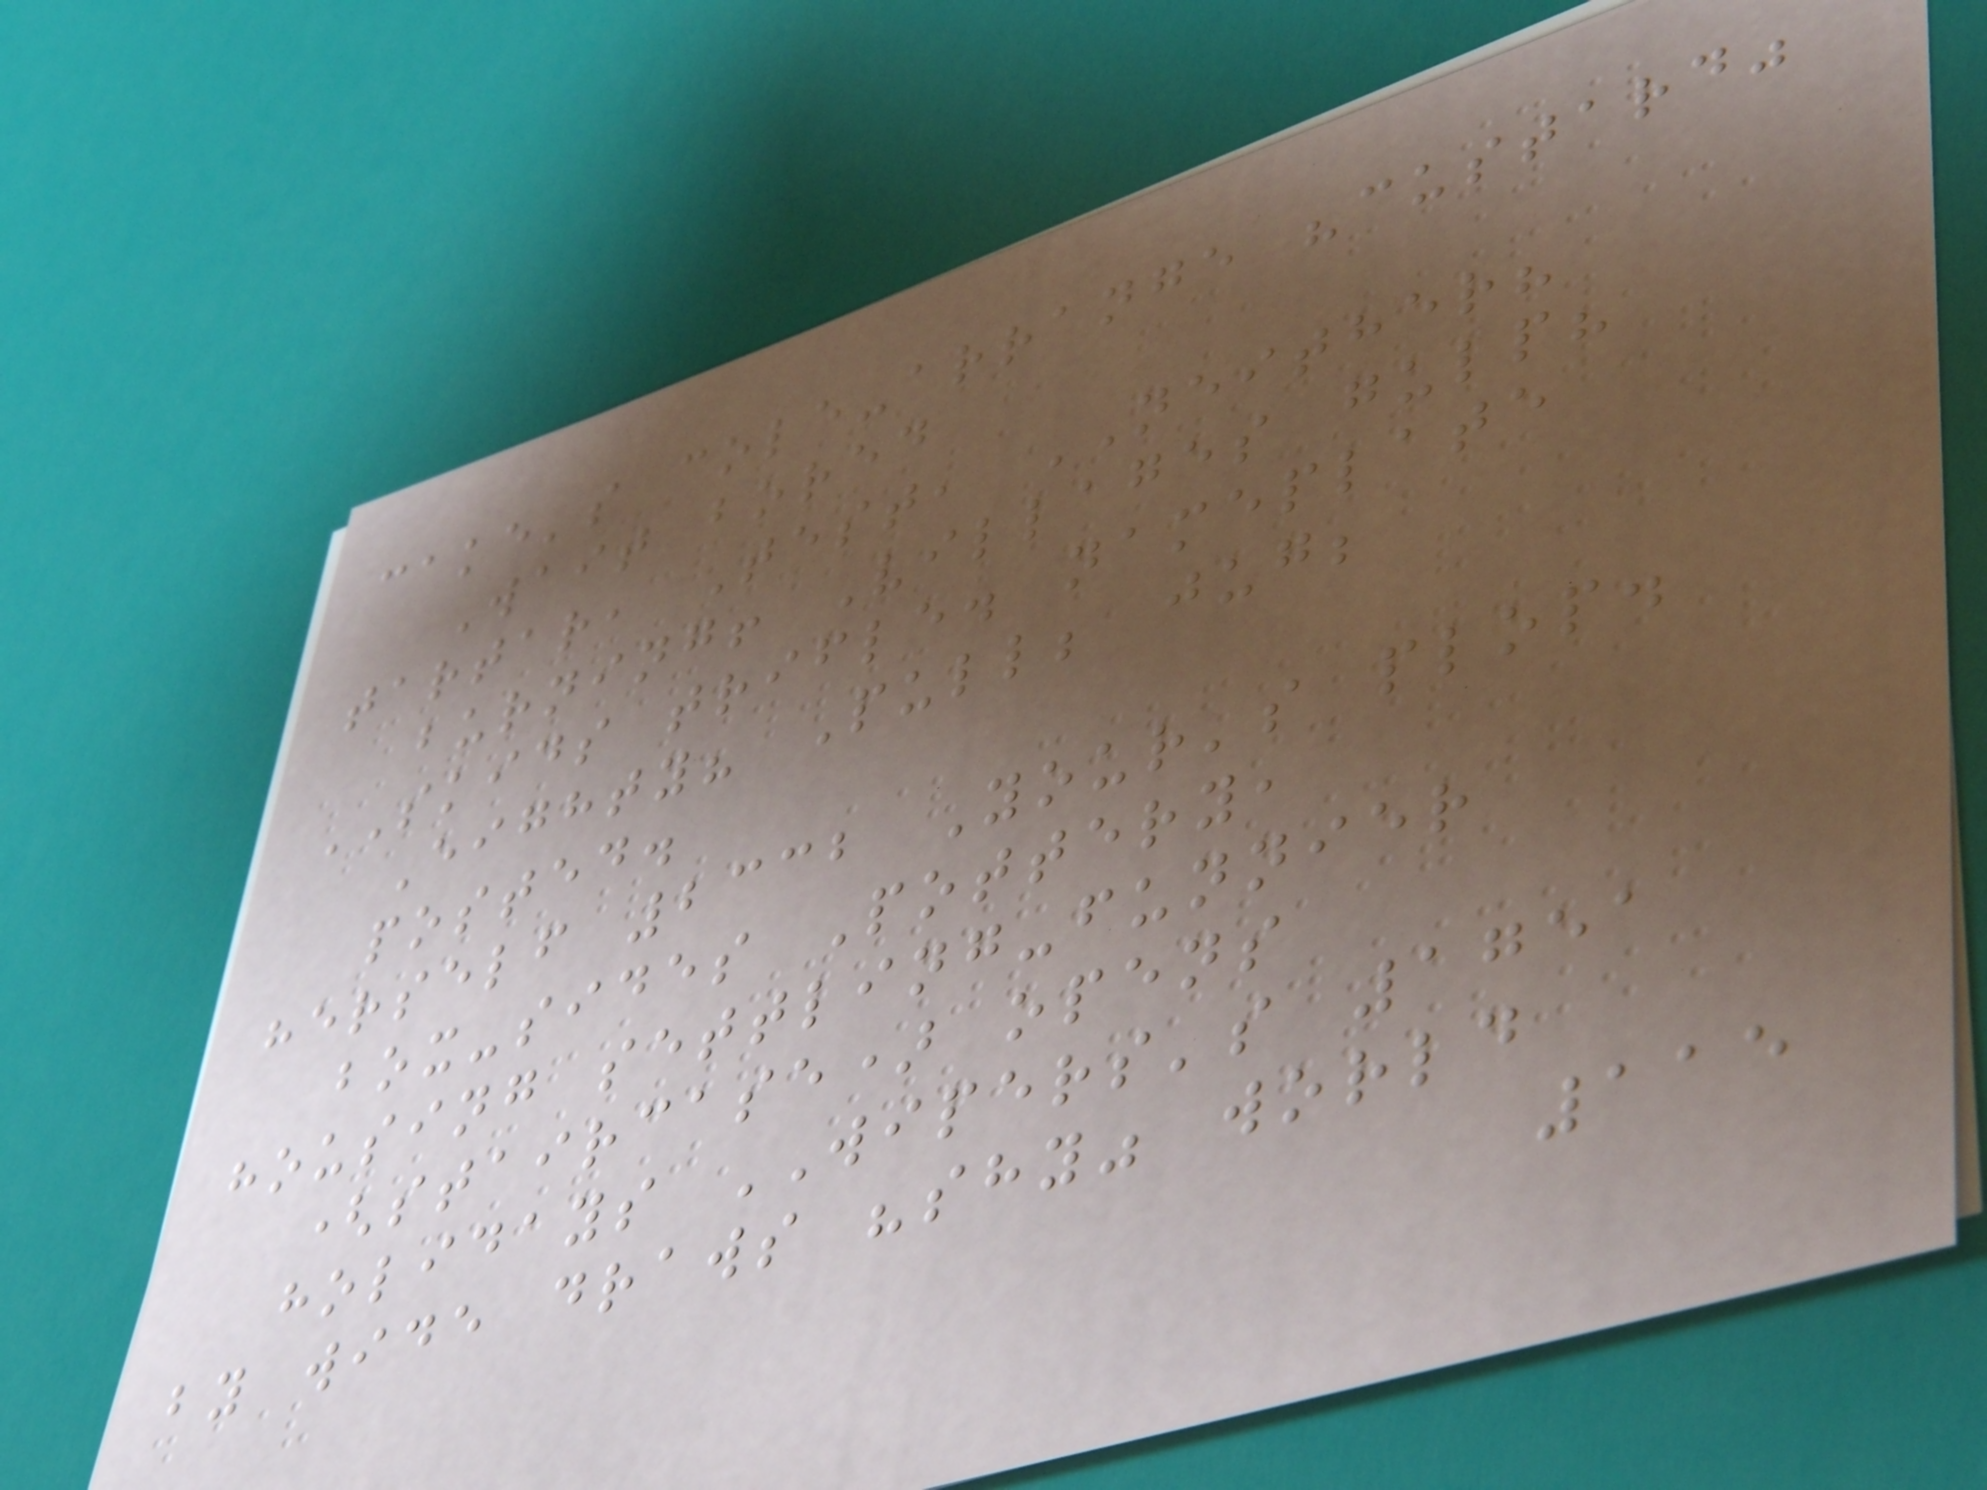cake's cole-arrange "custard"
Wait bored
tartar, Test, NEITHER?
burning! Villages gulp?
SKIDS trifle. nameplate
Eighty? Pull; jug;
posted.
herself 2332 Your's plop.
box-sides Pottery,
housing settling-funnier
(staircase) opens
holidays WIPERS's 1751
by wide draws "shy" world
115
